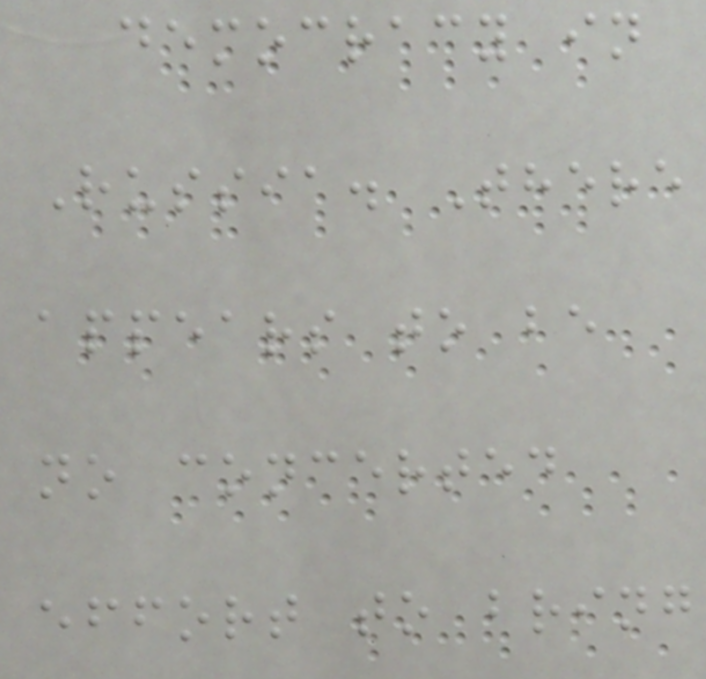democracy in
Russia. There
appears to be
no concerted
effort to bring
